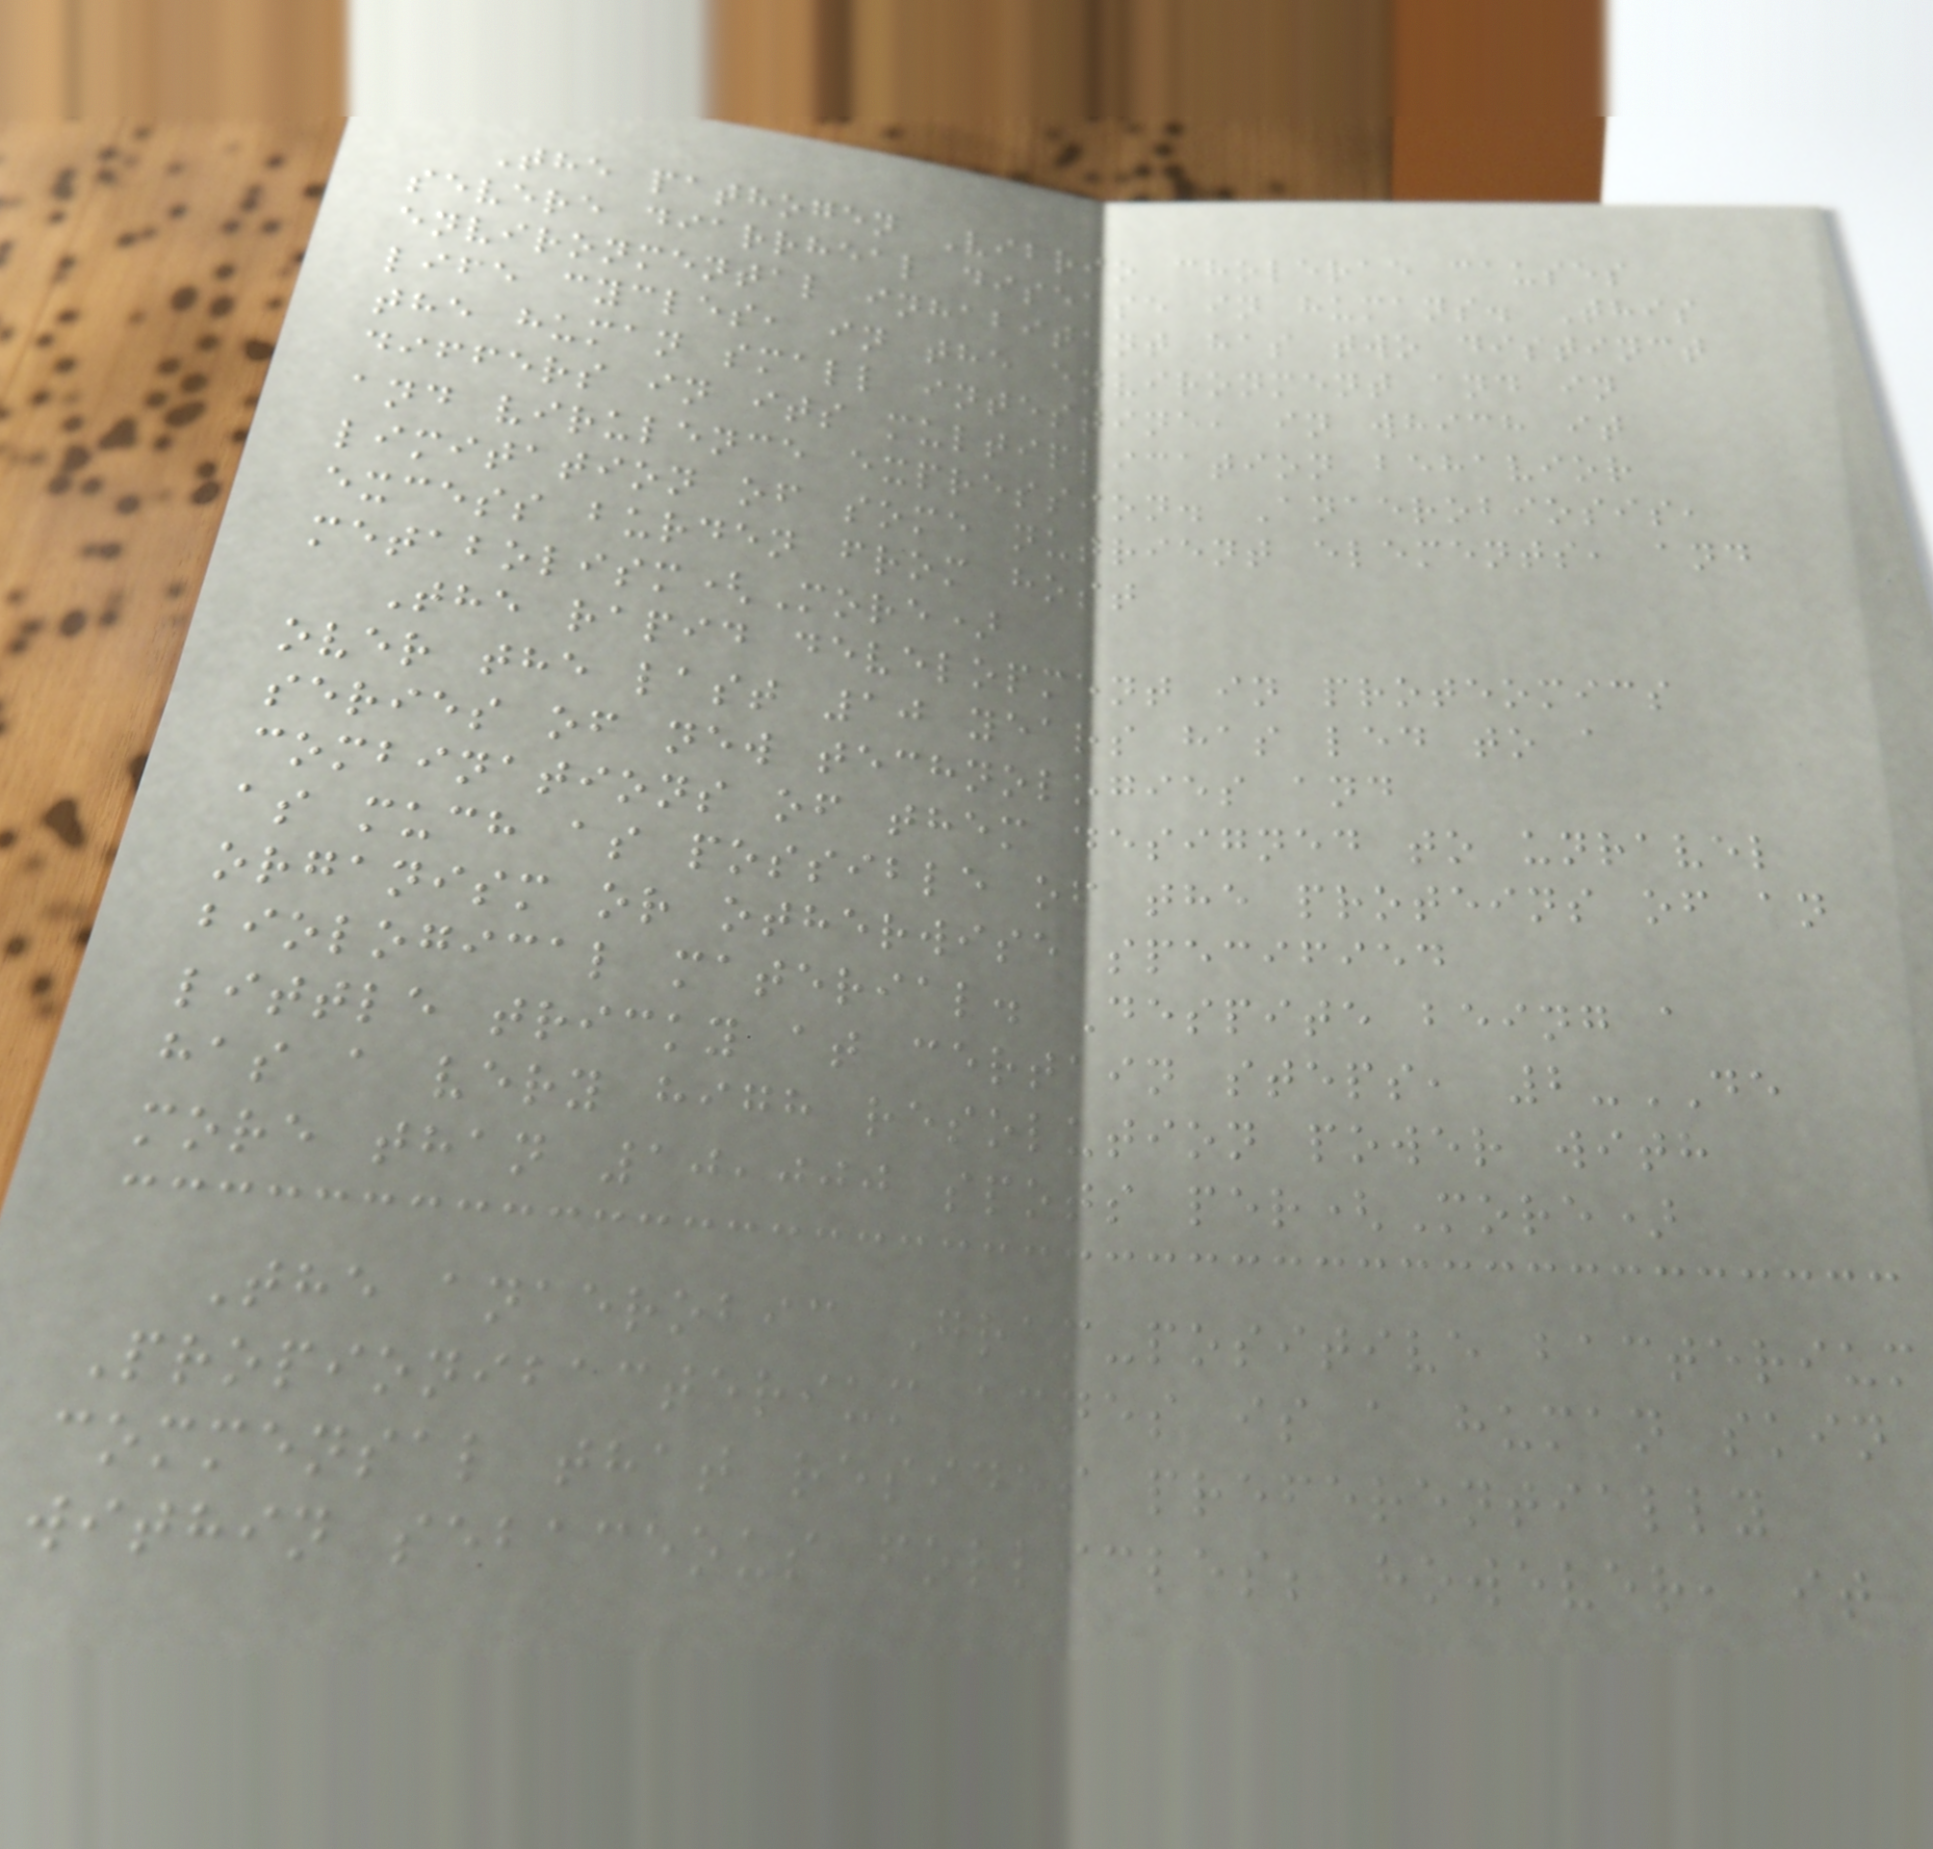The pathogen Vibrio cholerae causes
severe diarrheal disease in humans. This
environmental inhabitant has two distinct
life cycles, in the environment and in
the human small intestine, in which it
differs in its multiplication behavior
and virulence expression. Anaerobiosis,
limitation of some nutrient elements, and
excess burden from host
metabolism(More)
The rapid development in proteomics
over the last 10 years has led to a
series of new technologies and
combinations of them designed to unravel
as much as possible of the proteins of an
organism or otherwise specified
biological material. Despite being a
little tricky at certain steps, 2-DE
has a very high resolution power with
more than 10,000 spots per(More)
The anaerobic Gram-positive bacterium
Propionibacterium acnes is a human skin
commensal that resides preferentially
within sebaceous follicles; however, it
